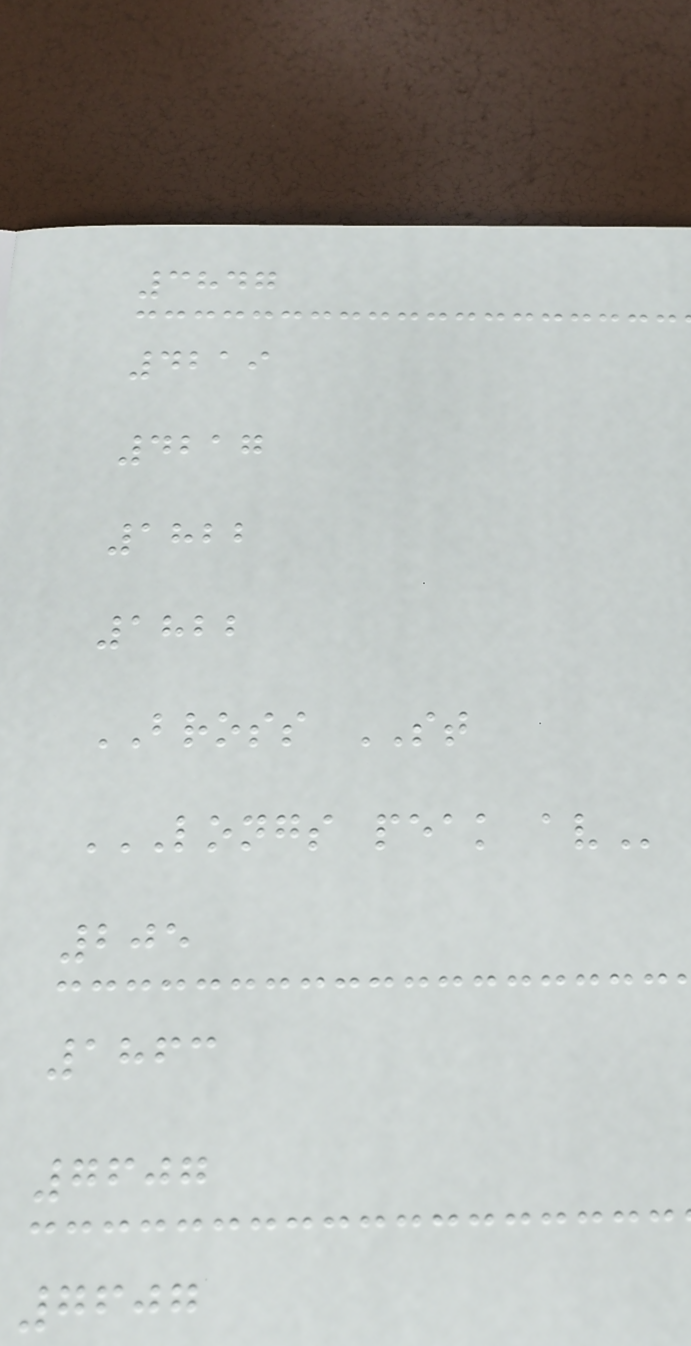3847
4219
4217
1822
1822
BROSS ST
LONGS PEAK AV
205
1863
7607
7607
